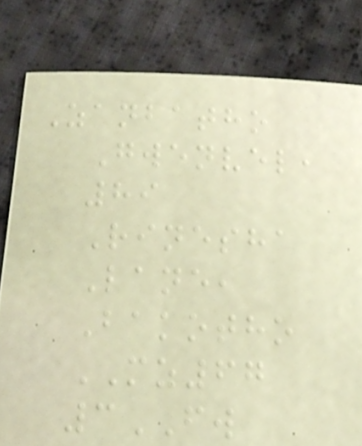Zanbatho
Gwenvel,
89
Rinesha
Lane,
Bakotho
MZ67
3FW
